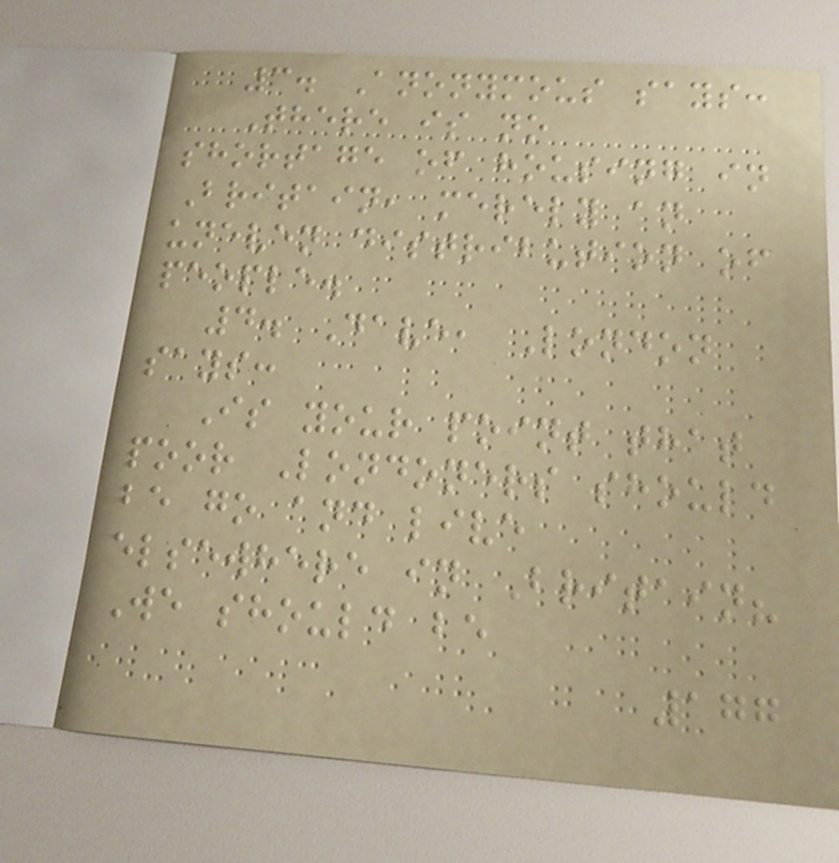3. Anonymous says:
There is no
shortage of housing in
Britain, merely an
uneven distribution of
people.
4. Dave, London
says:
Is your point that
poor Londoners should
be go and live
elsewhere in Britain?
We should be
177
